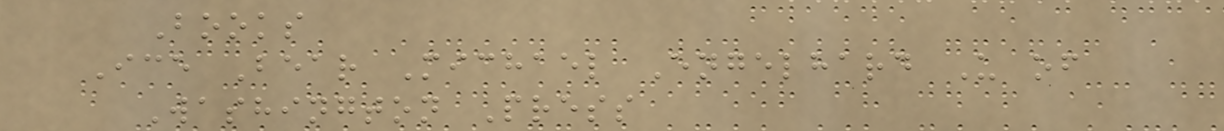Books
Ice Bear Michael Engelhard U of
Washington Press
